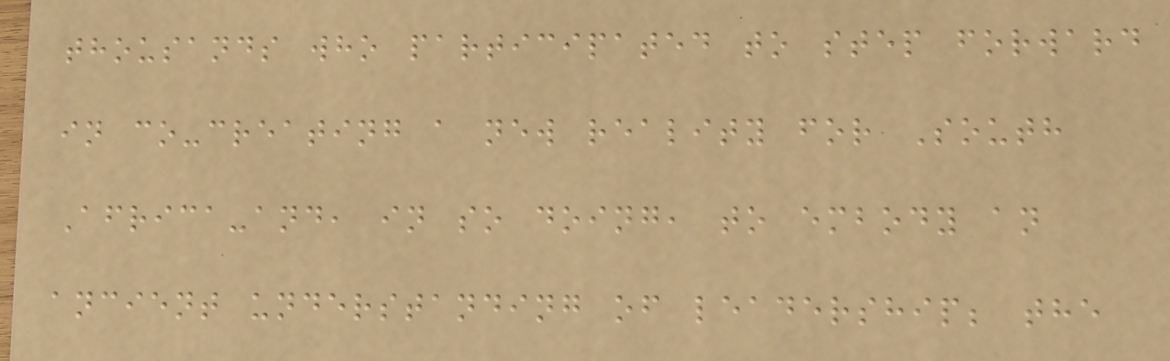thousands who participated to step forward
in co-creating a new reality for South
Africa-and, in so doing, to embody an
ancient understanding of leadership; the
